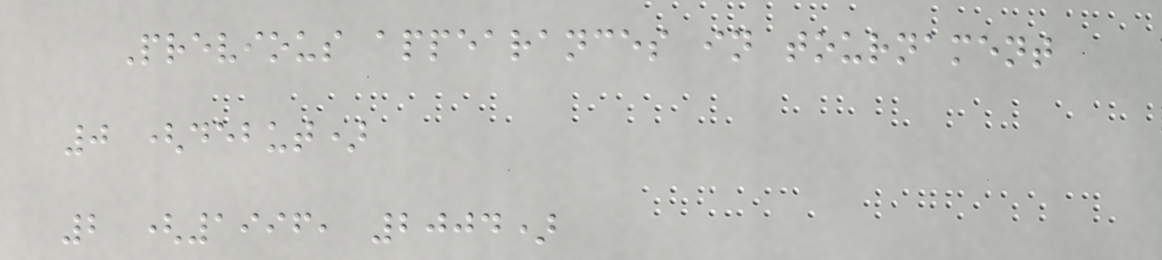Previous appearances in tournament
0 (debut)
2 (1996, 2004)
